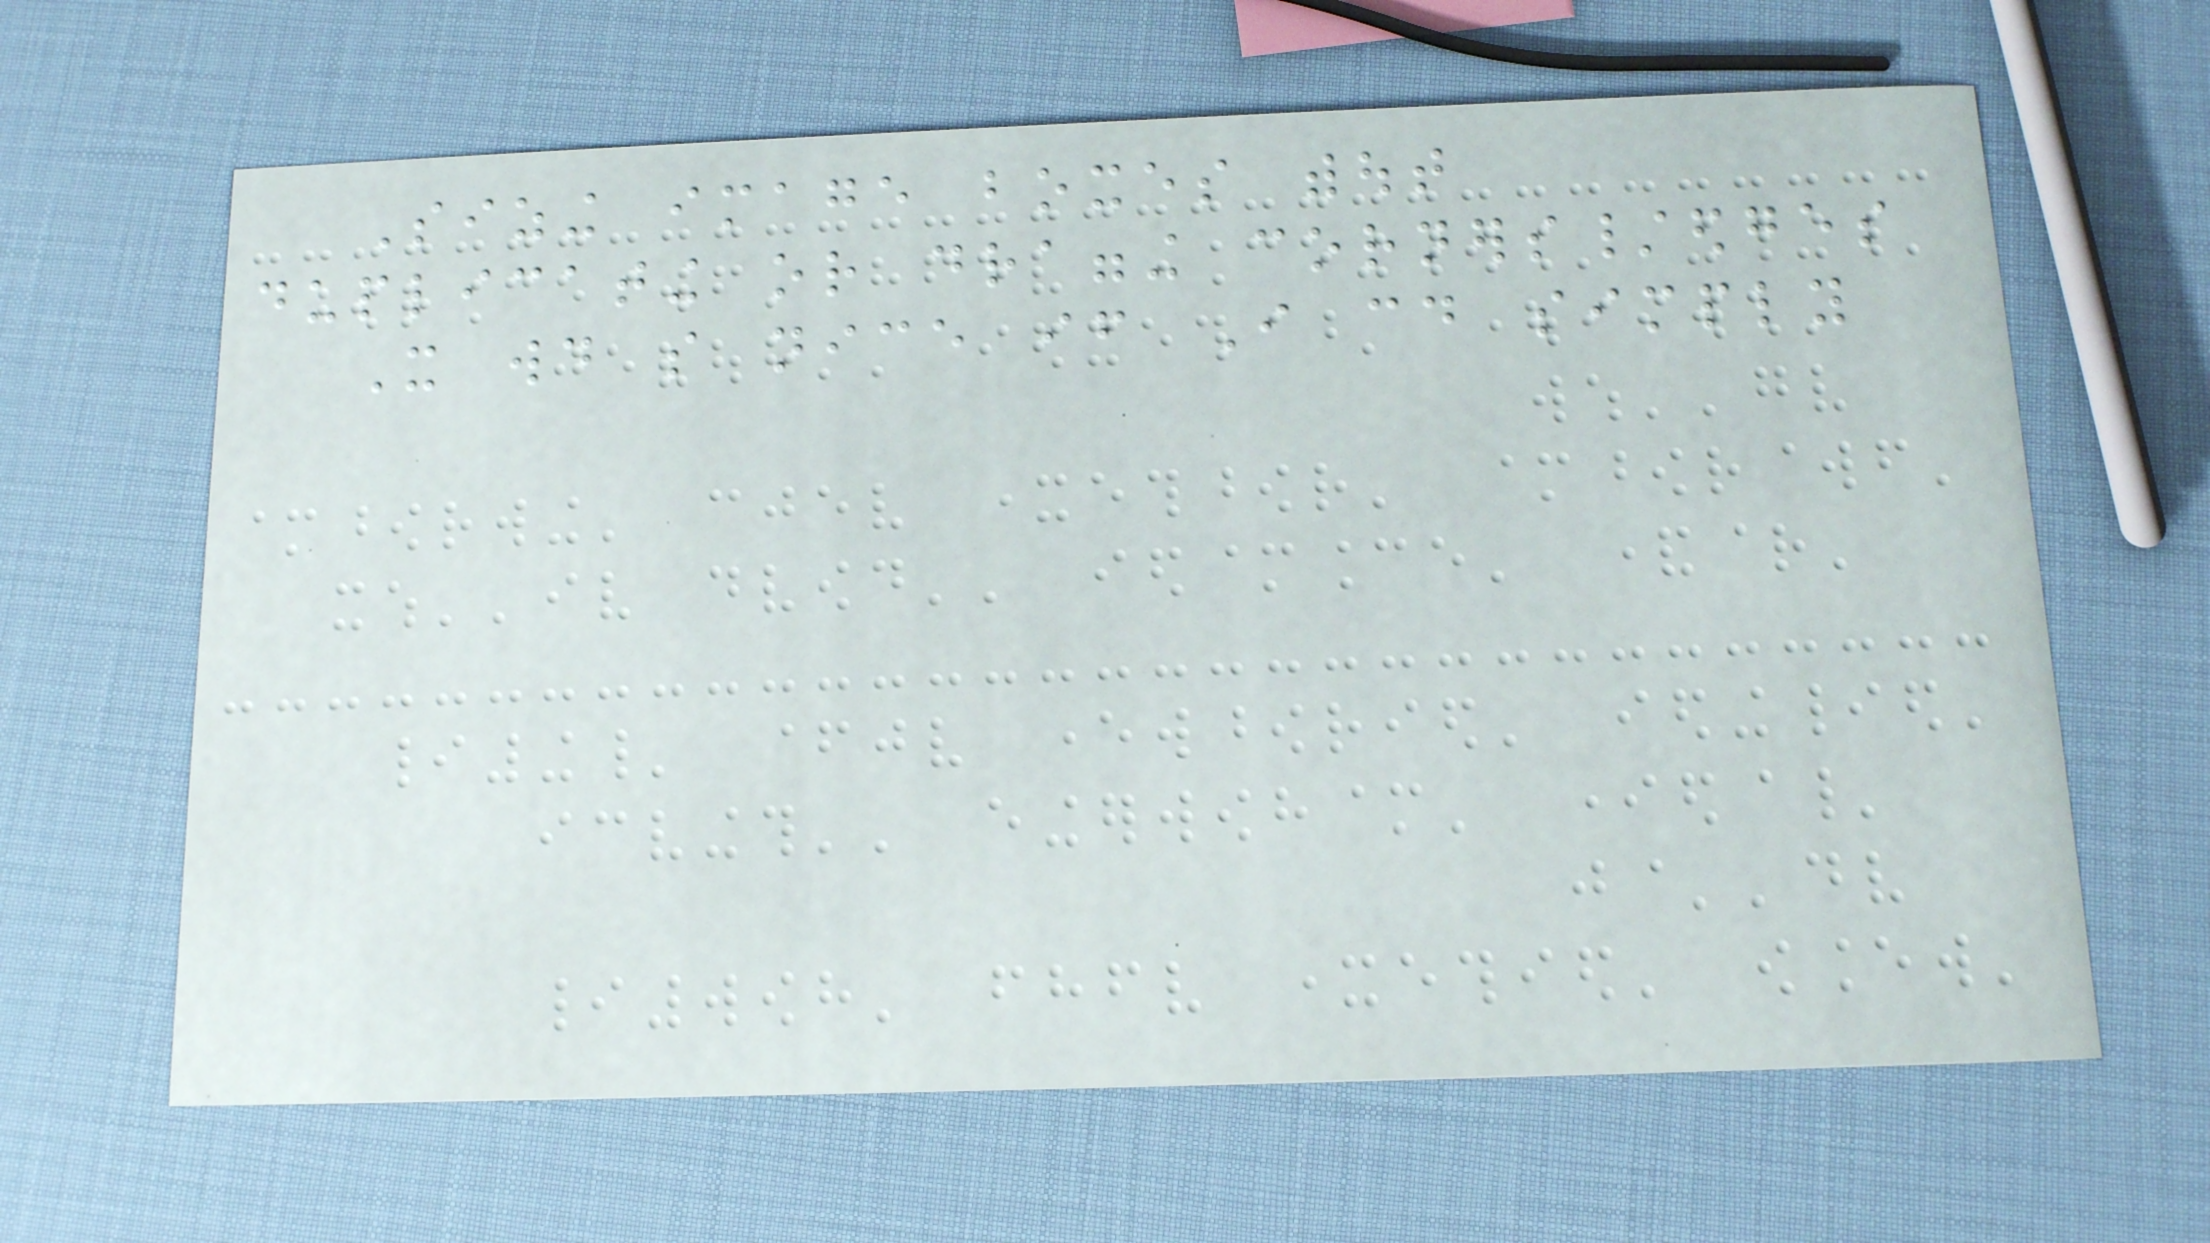Sizing image boxes without
duplicating or dragging corners/edges
It would so nice if I could simply
